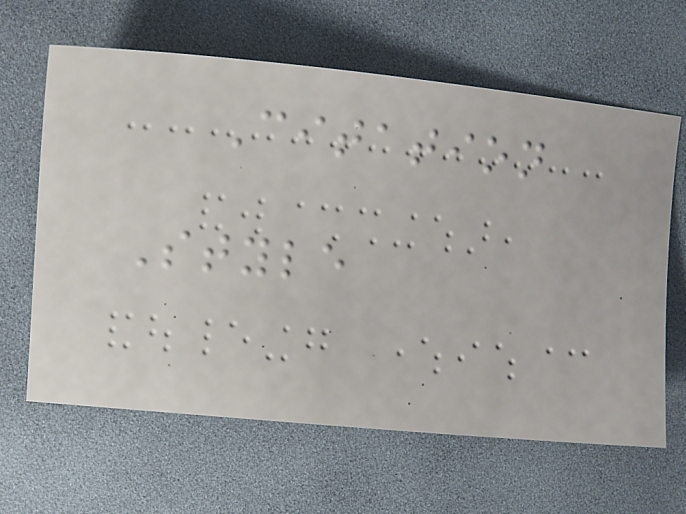Citation
Style
